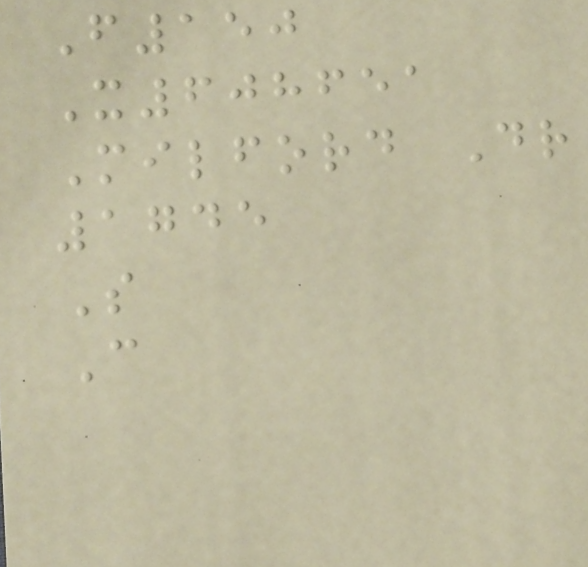F150
X608651
Milford Dr
1745
S
C
